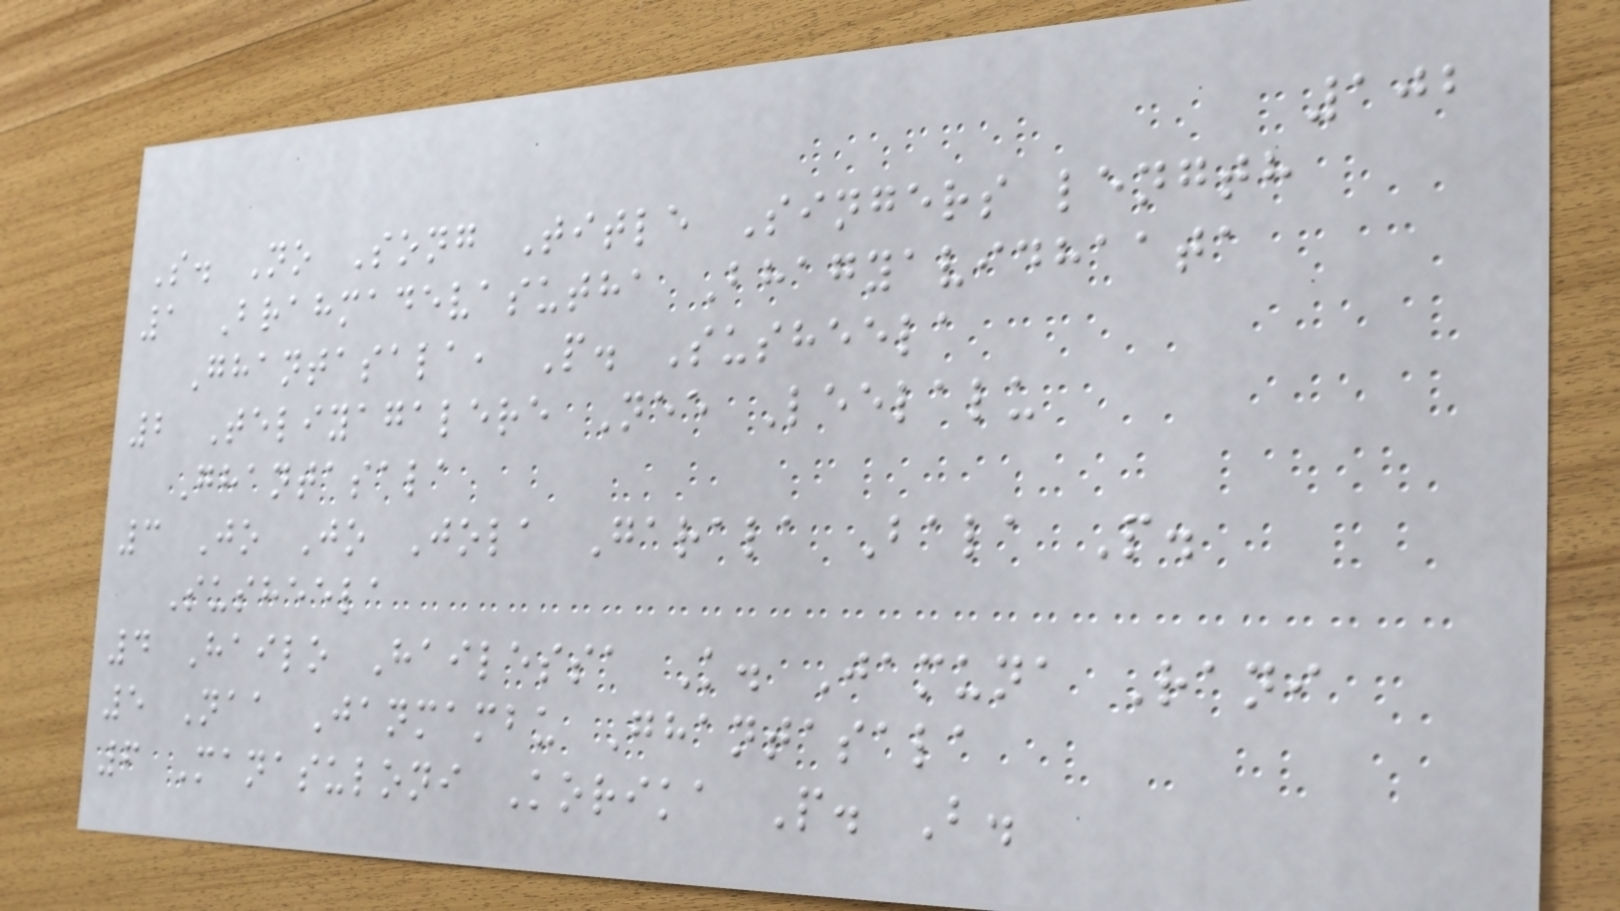102
S. No Song Title Singers length
1 Brahmadevasutha Bhagyavidhaata
Ghantasala, P. Susheela
2 Teliyagalere Nee Leelalu
Ghantasala
3 Jo Jo Jola Garala Bala P.
Susheela
4 Hailo Hailessa K. Jamuna Rani
5 Naa Janmambu Ghantasala
6 Manasuloni Korika P. B.
